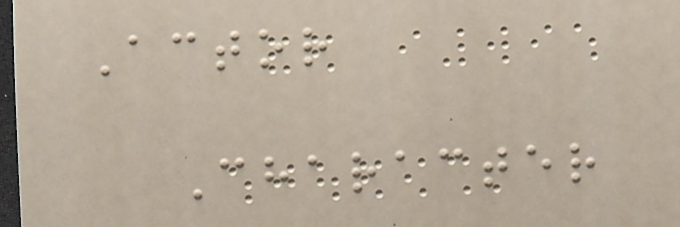Actor
Character
